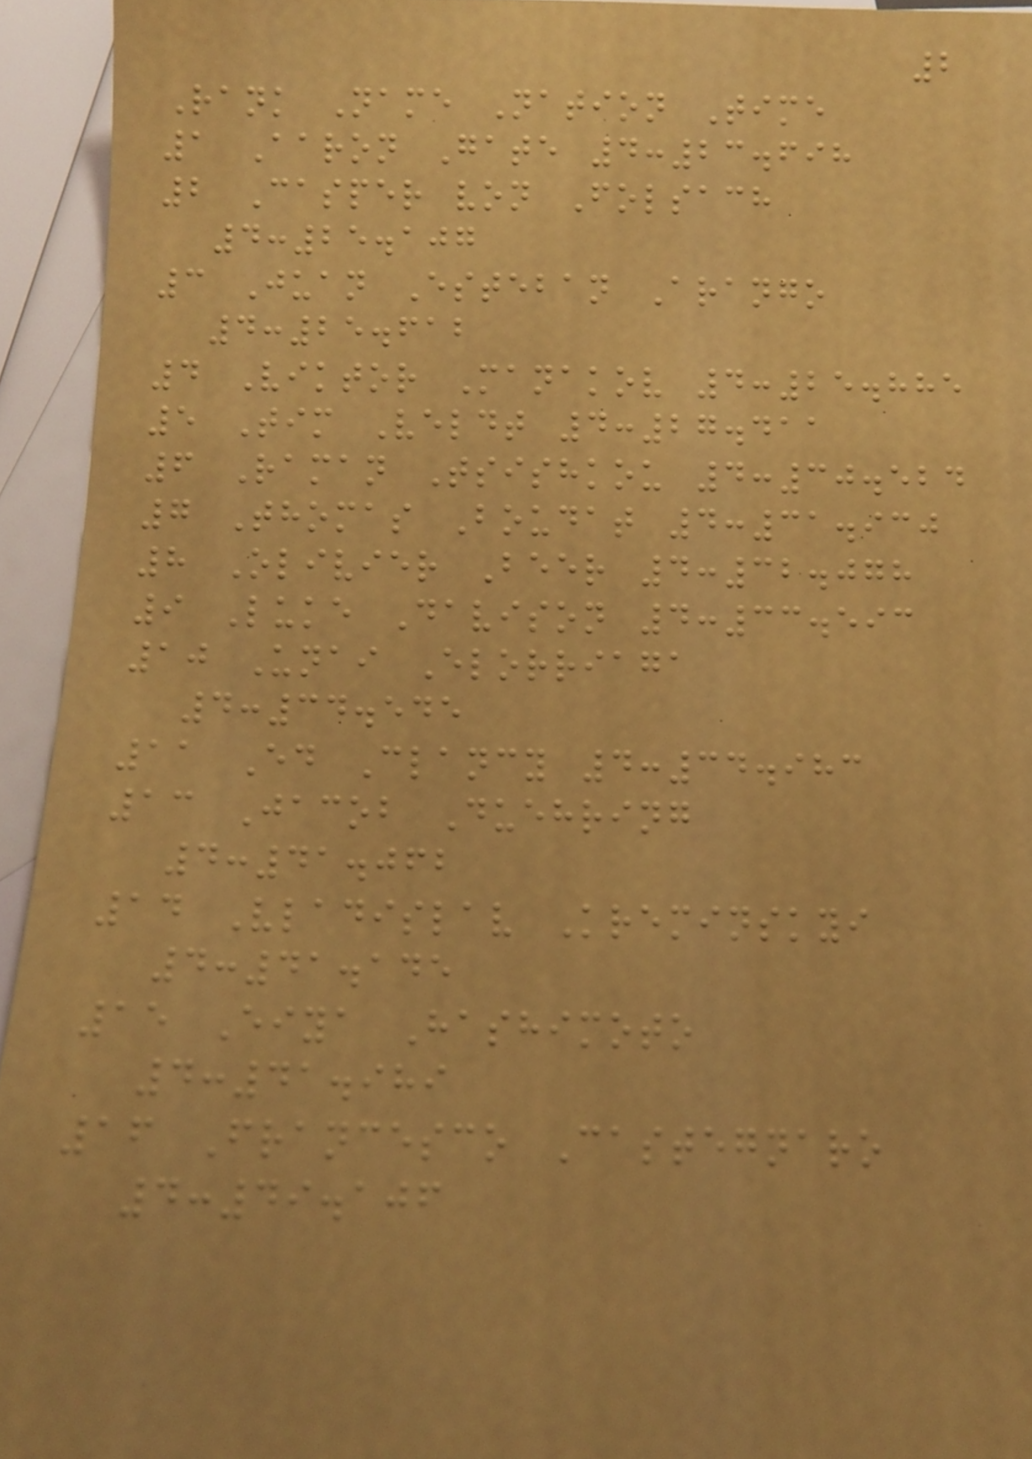2
Rank Name Nation Time
1 Aaron Gate 4:23.698
2 Casper von Folsach
4:25.107
3 Juan Esteban Arango
4:25.612
4 Viktor Manakov 4:25.885
5 Tim Veldt 4:27.411
6 Raman Tsishkou 4:30.524
7 Thomas Boudat 4:31.930
8 Olivier Beer 4:32.078
9 Luke Davison 4:33.593
10 Unai Elorriaga
4:34.545
11 Ed Clancy 4:34.983
13 Jacob Duehring
4:41.062
14 Vladislav Kreminskyi
4:41.145
15 Eiya Hashimoto
4:41.989
16 Francesco Castegnaro
4:49.106
